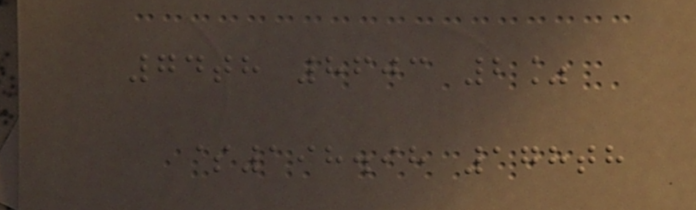74th 8603 2%
$198.98 178th
